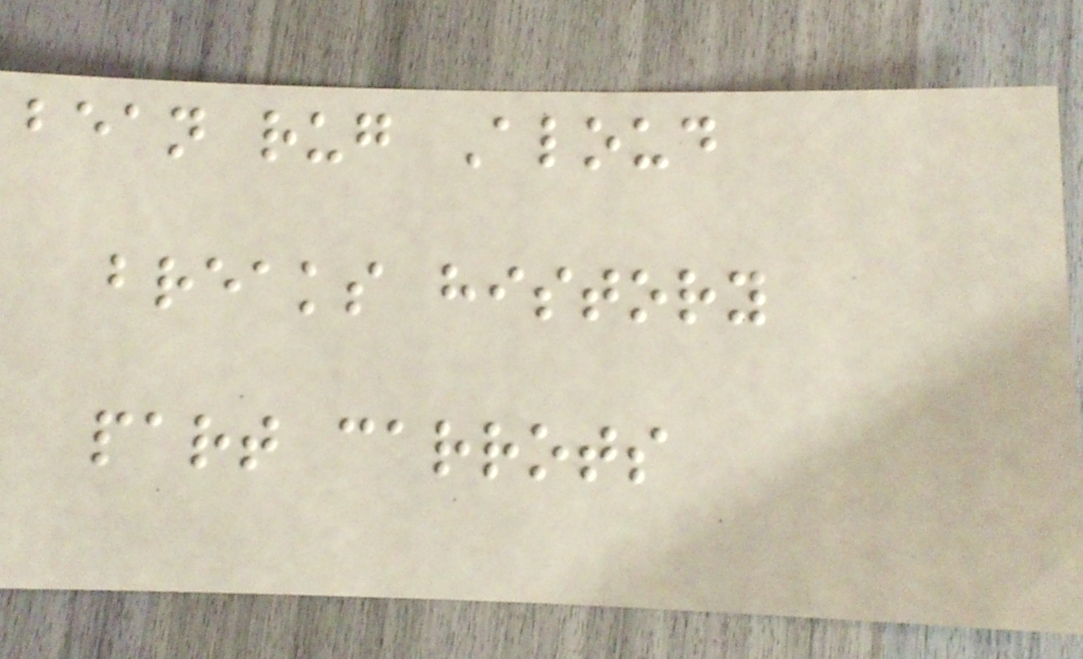bean rug Aloud
breaks history
part carrots
